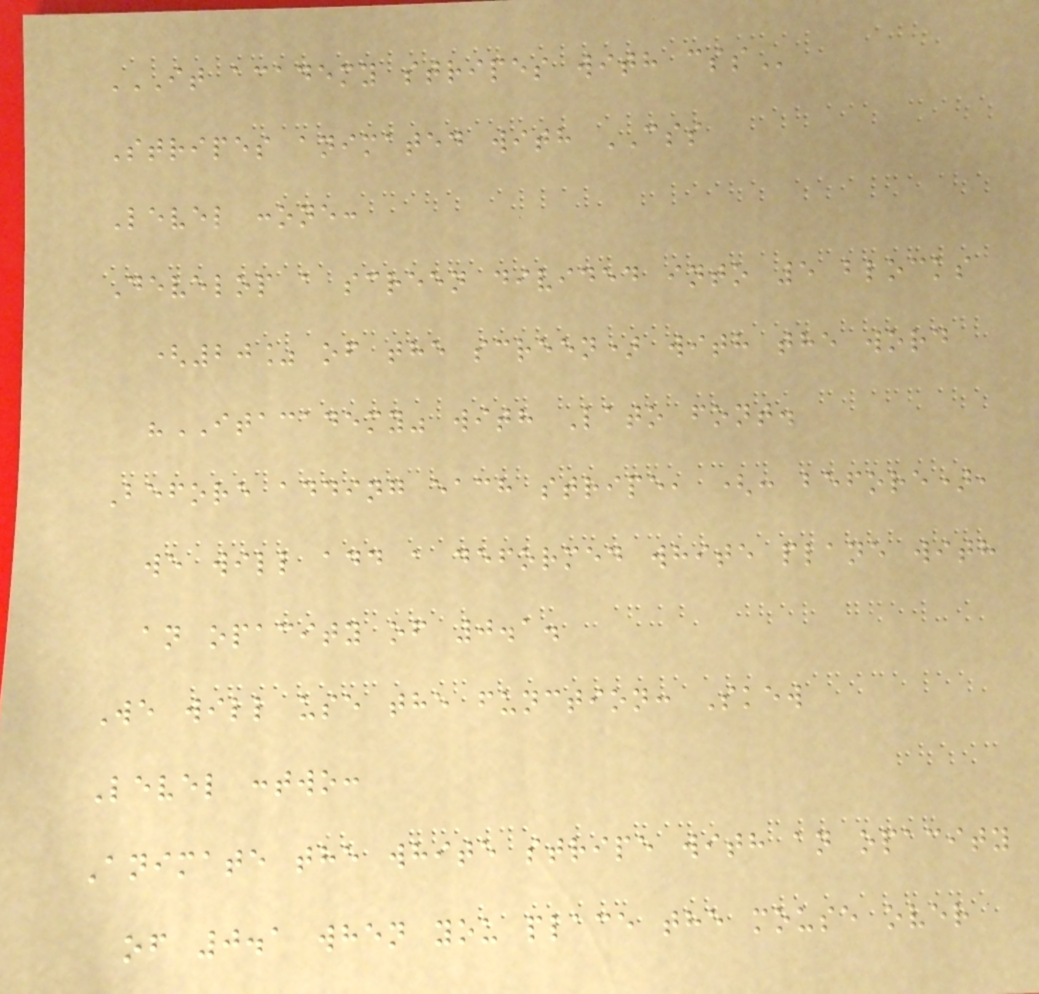IT ACADEMY STRIPES WITH CSS
Stripes animated with CSS
Level :one:
Develop a screen divided into 5 blocks
(20% of the screen) with the word
"ITACADEMY" with Lato font.
Before adding each stripe, (: before),
we will add a deformed white plane with
an opacity of 0.1.
We will use the function: Skew
Level :two:
Animate the white stripe with an opacity
of 0.1 when you place the mouse over
